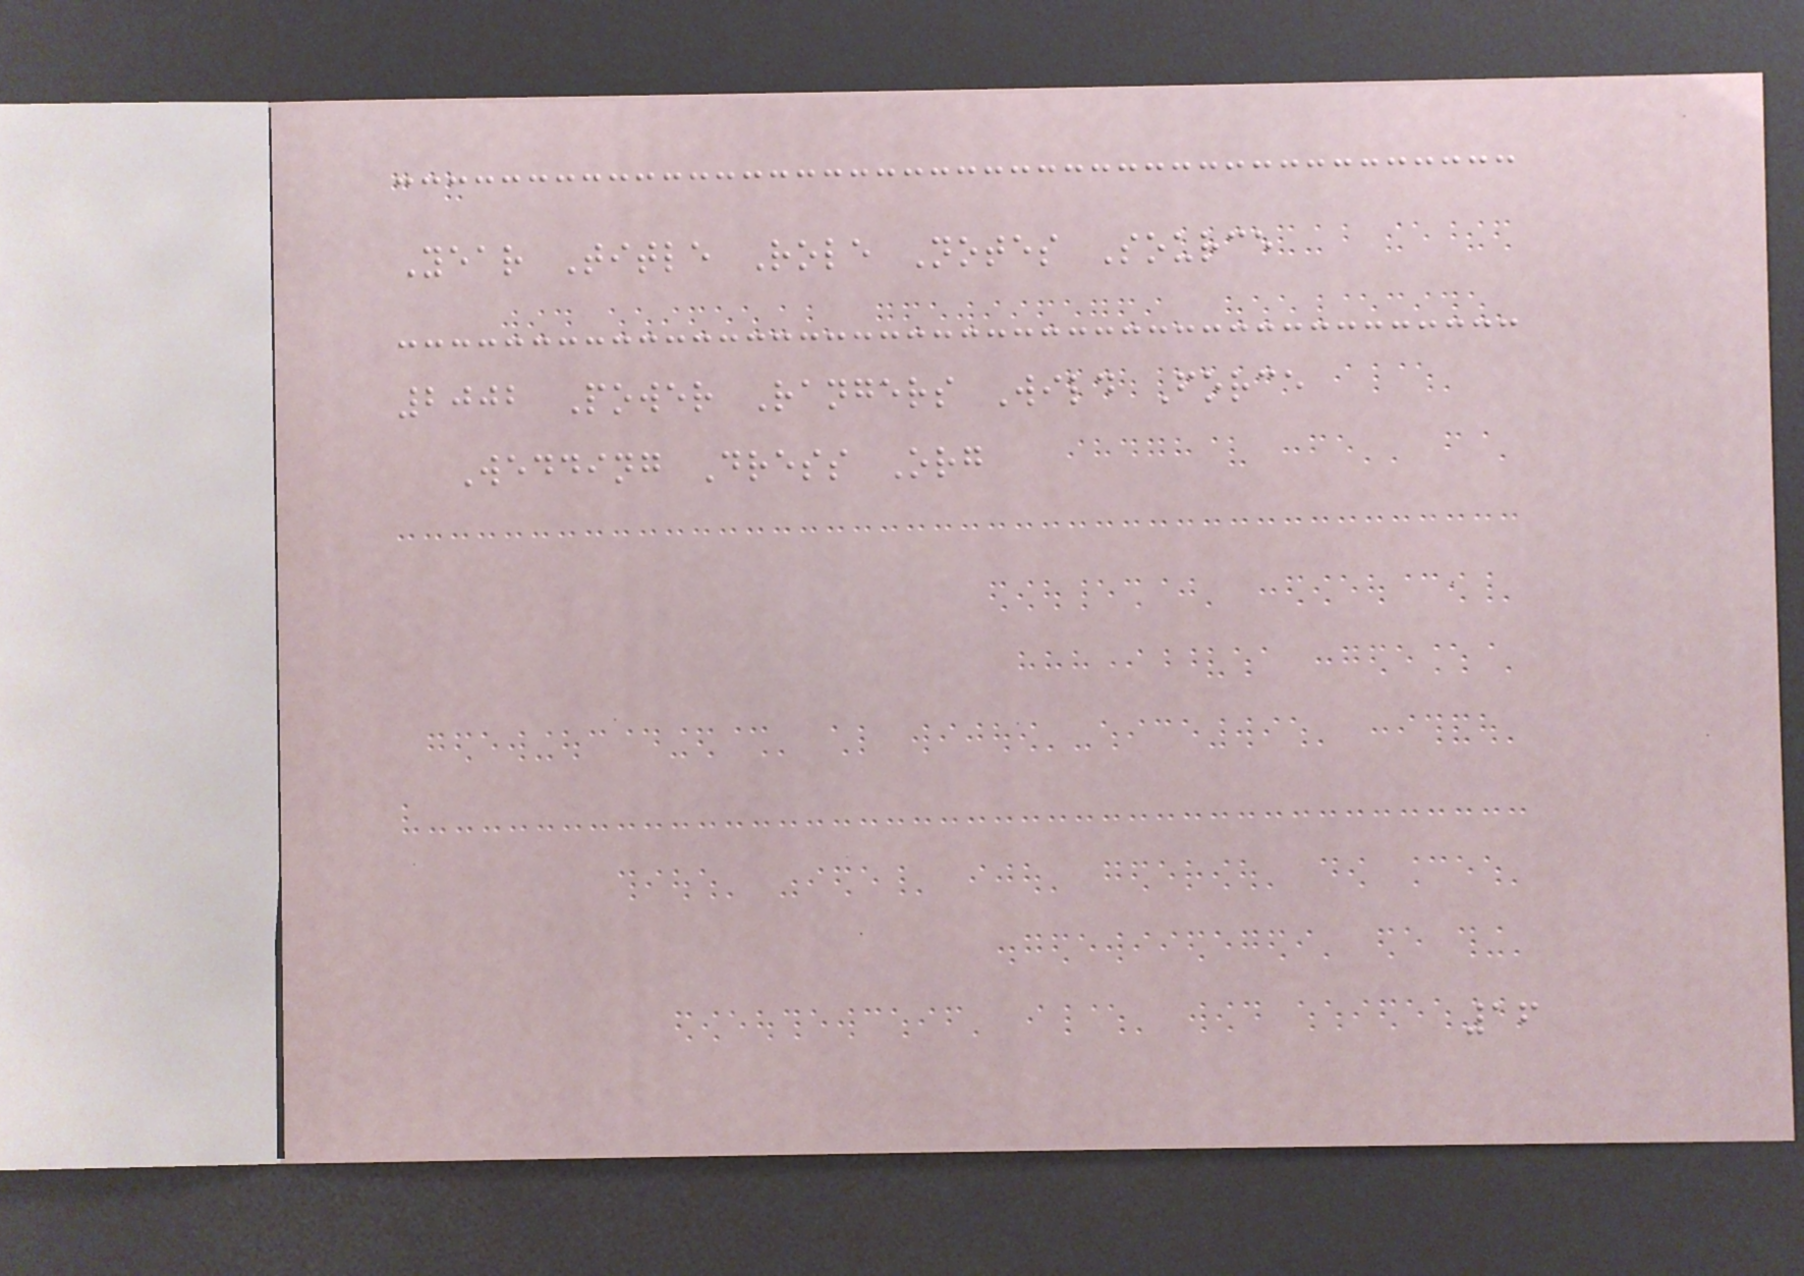Year Title Role Notes Source
2002 Power Rangers Wild Force
Wedding Dress Org
16
